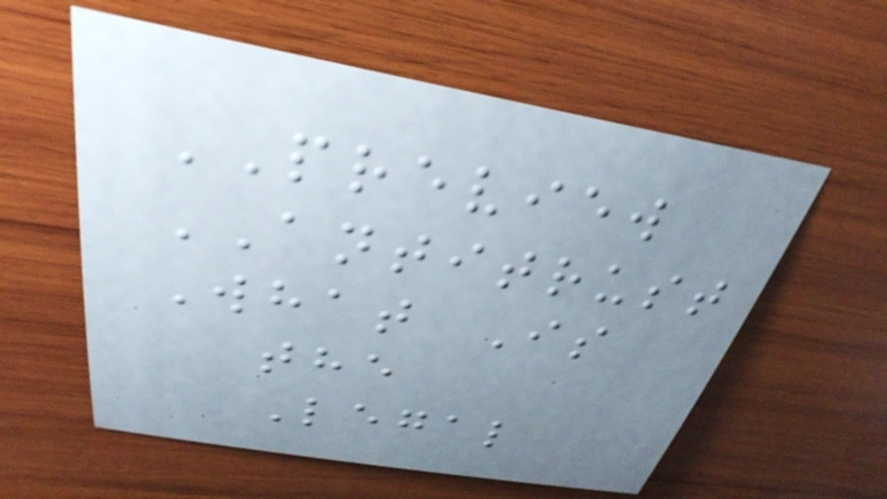PREVIEW
ANTITRUST
What Is
the
Legal
